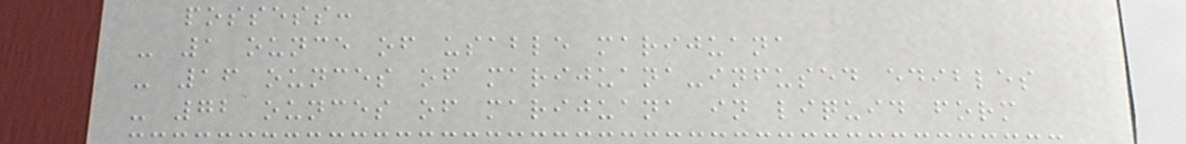possess:
- 1 ounce of usable marijuana
- 16 ounces of marijuana-infused edibles
- 72 ounces of marijuana in liquid form
